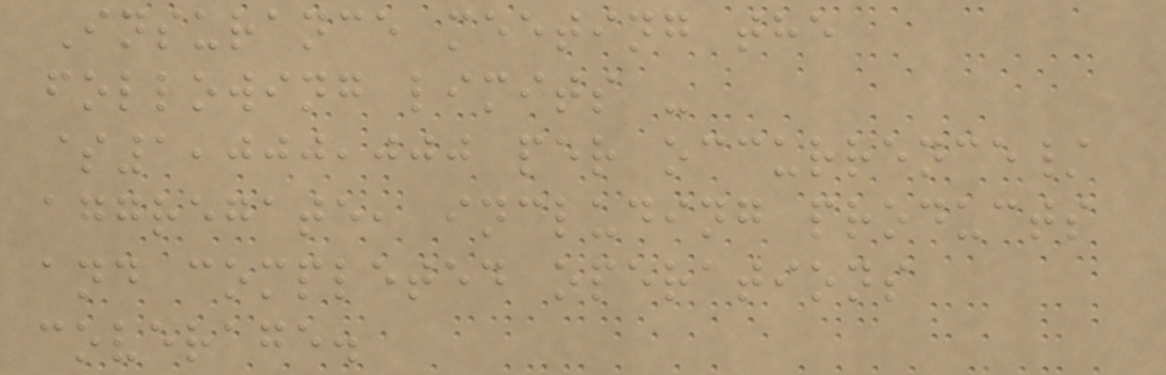Insurance meeting the
following limits -
$1,000,000 per occurrence/
aggregate, including products
and completed operations
coverage.
